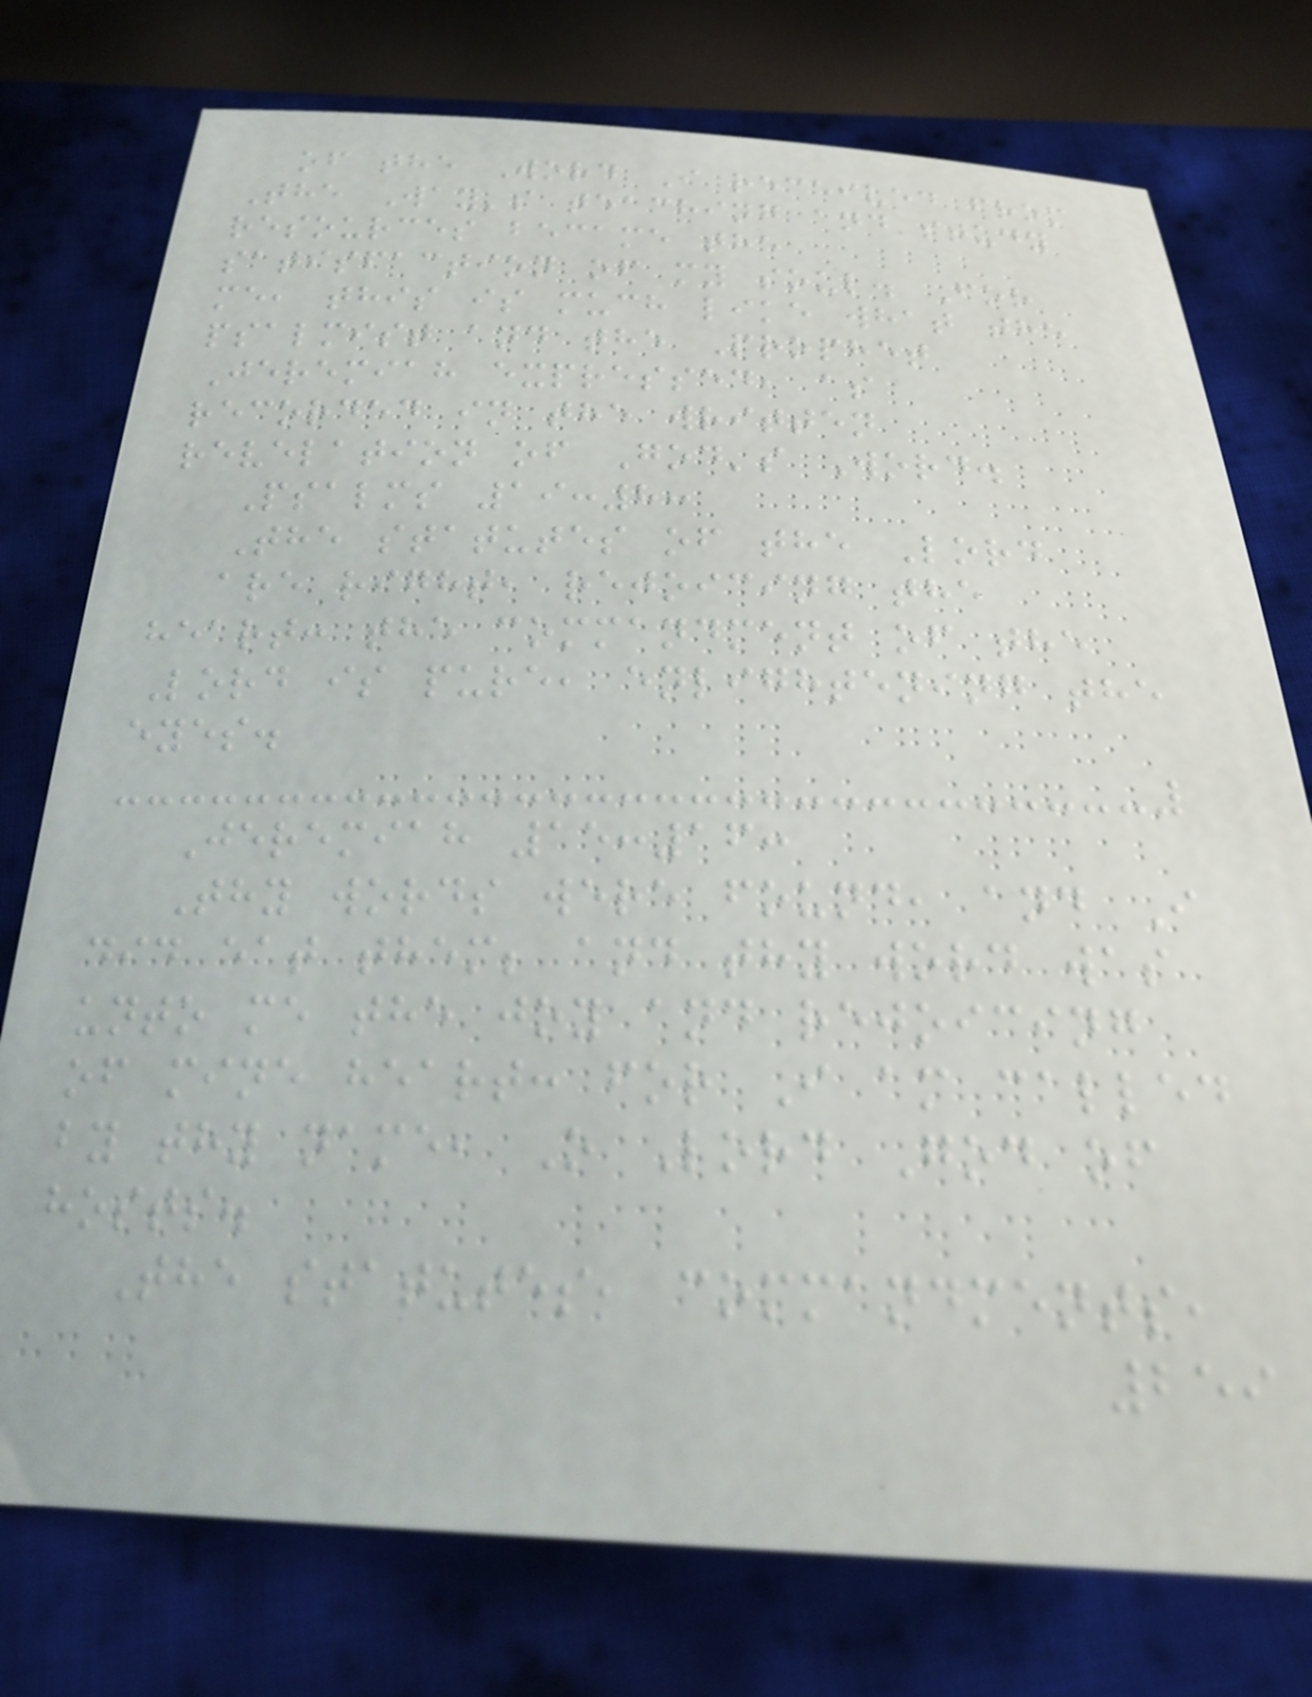of the Word I received from
The Way's teaching and study
resources became the
satisfaction of my soul. For
me, this is much like what the
psalmist and the Prophet
Jeremiah expressed, as
recorded in the written
revelation of God's Word.
Psalms 19:8:
The statutes of the Lord
are right, rejoicing the
heart: the commandment of the
Lord is pure, enlightening the
eyes.
Jeremiah 15:16:
Thy words were found, and I
did eat them; and thy word was
unto me the joy and rejoicing
of mine heart: for I am called
by thy name, O Lord God of
hosts.
The statutes, commandments,
259
